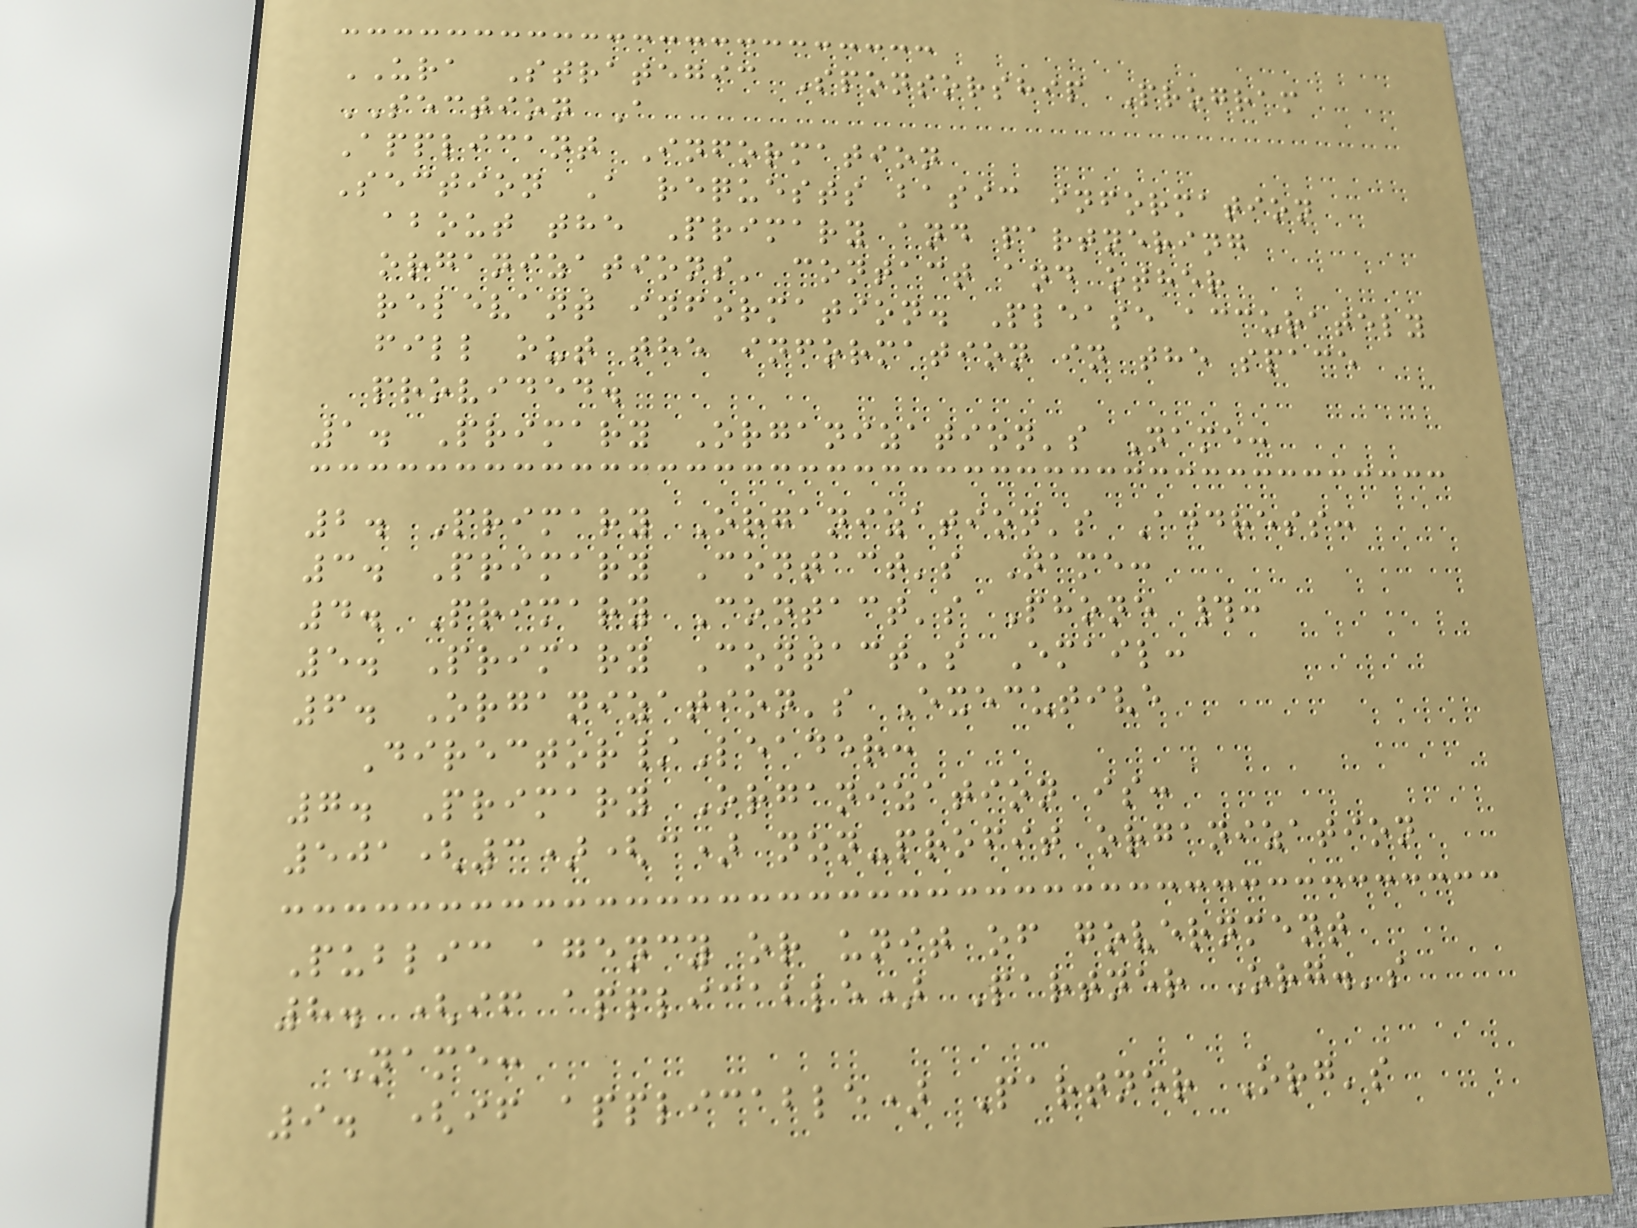URA Strategic Sponsorship Program
SECTION A
Applicant Information
Section A requests basic information
about the Primary and partnering
organizations' contact and other
relevant information. Please accurately
fill out the information in the space
provided.
1. Primary Organization's Name:
2. Primary Organization's Address:
3. Primary Contact's Name:
4. Primary Contact's Phone #:
5. Primary Contact's Email:
6. Organization's Executive
Director/Leader:
7. Primary Organization is:
501(3)(c) non-profit organization
Public agency or unit of government
8. (if applicable) Partner Org.'s
Name:
9. (if applicable) Partner Org's
